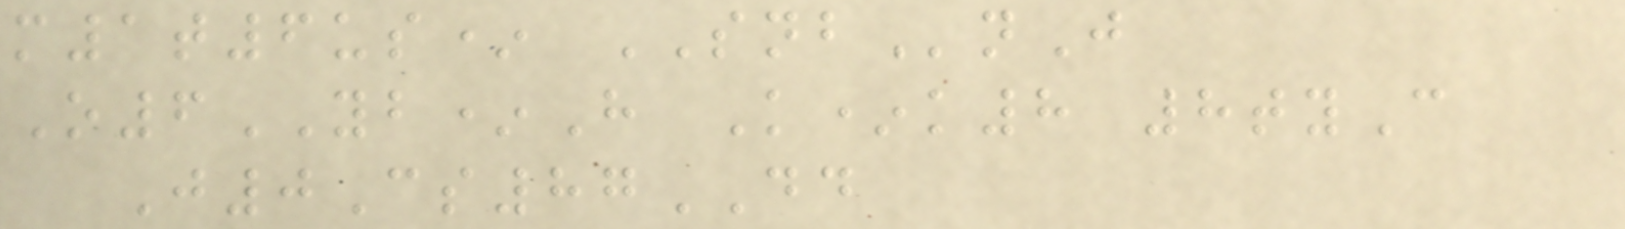m1t6us* SNBnJ
O6YB*H K*k8 8tyC
J0Cs87DD
